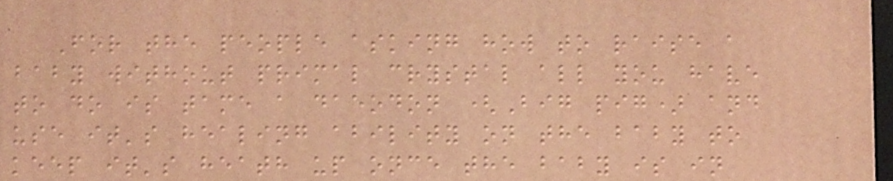For the people asking how to raise a
baby without primal crystal all you have
to do is tame a daeodon (Big pig) and
use it's healing ability on the baby to
keep it's heath up once the baby is in
